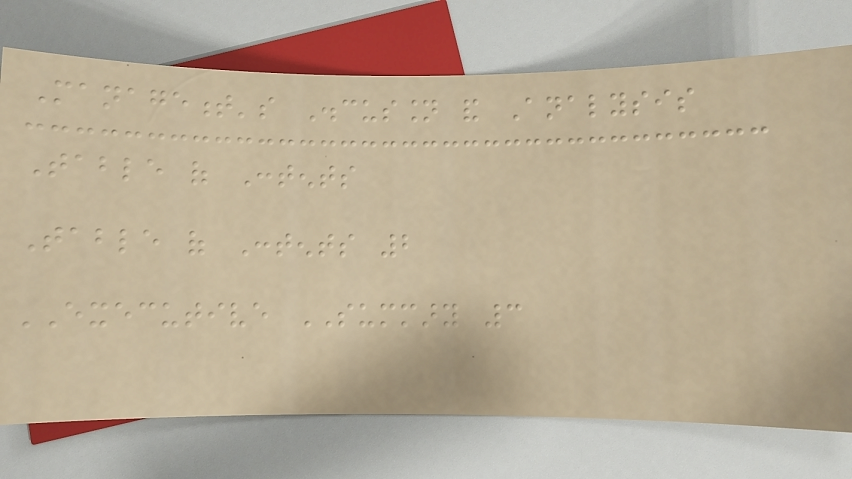Management's Discussion and Analysis
Table of Contents
Table of Contents 2
EXECUTIVE SUMMARY 3
